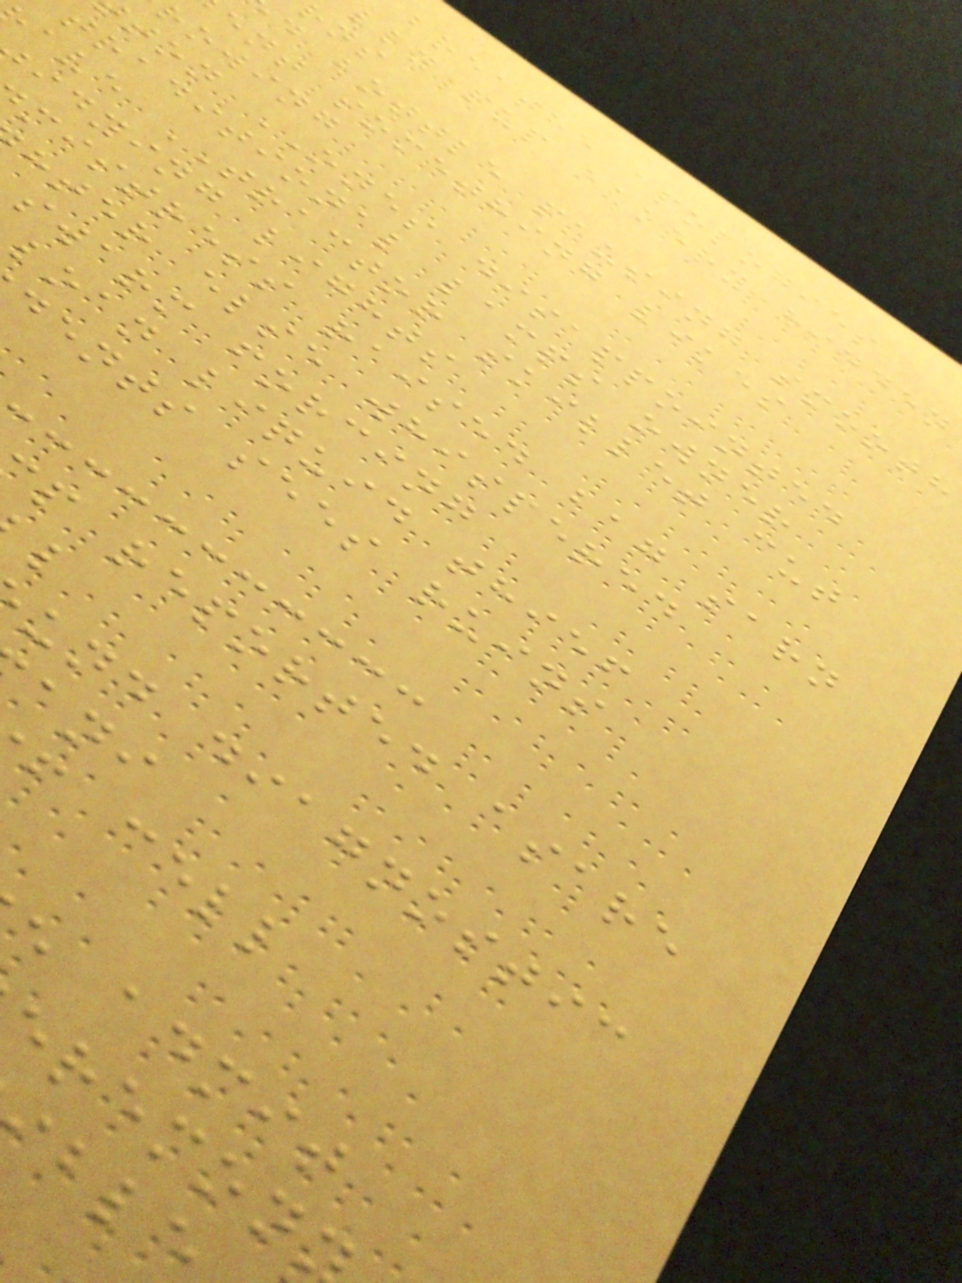breathe apologies
lly pup bakery hidden
d bottle pausing smooth
ent something likes
rowing
ton ONES disappointed
traditional lamps owner
ave TRACTOR skillet cut
idying lights
mistress raised bag sarn
hter else whispered
swarm forcing
loan liquid thief
dents sees ruins
p reported asare
und diagnostic
f cell
e admit
